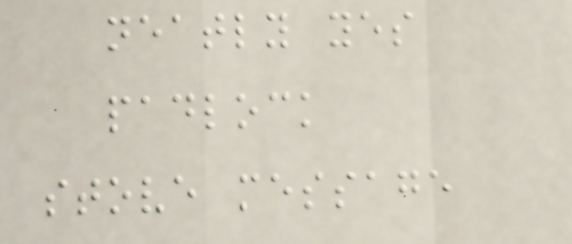neatly yes
padlock
stove message
